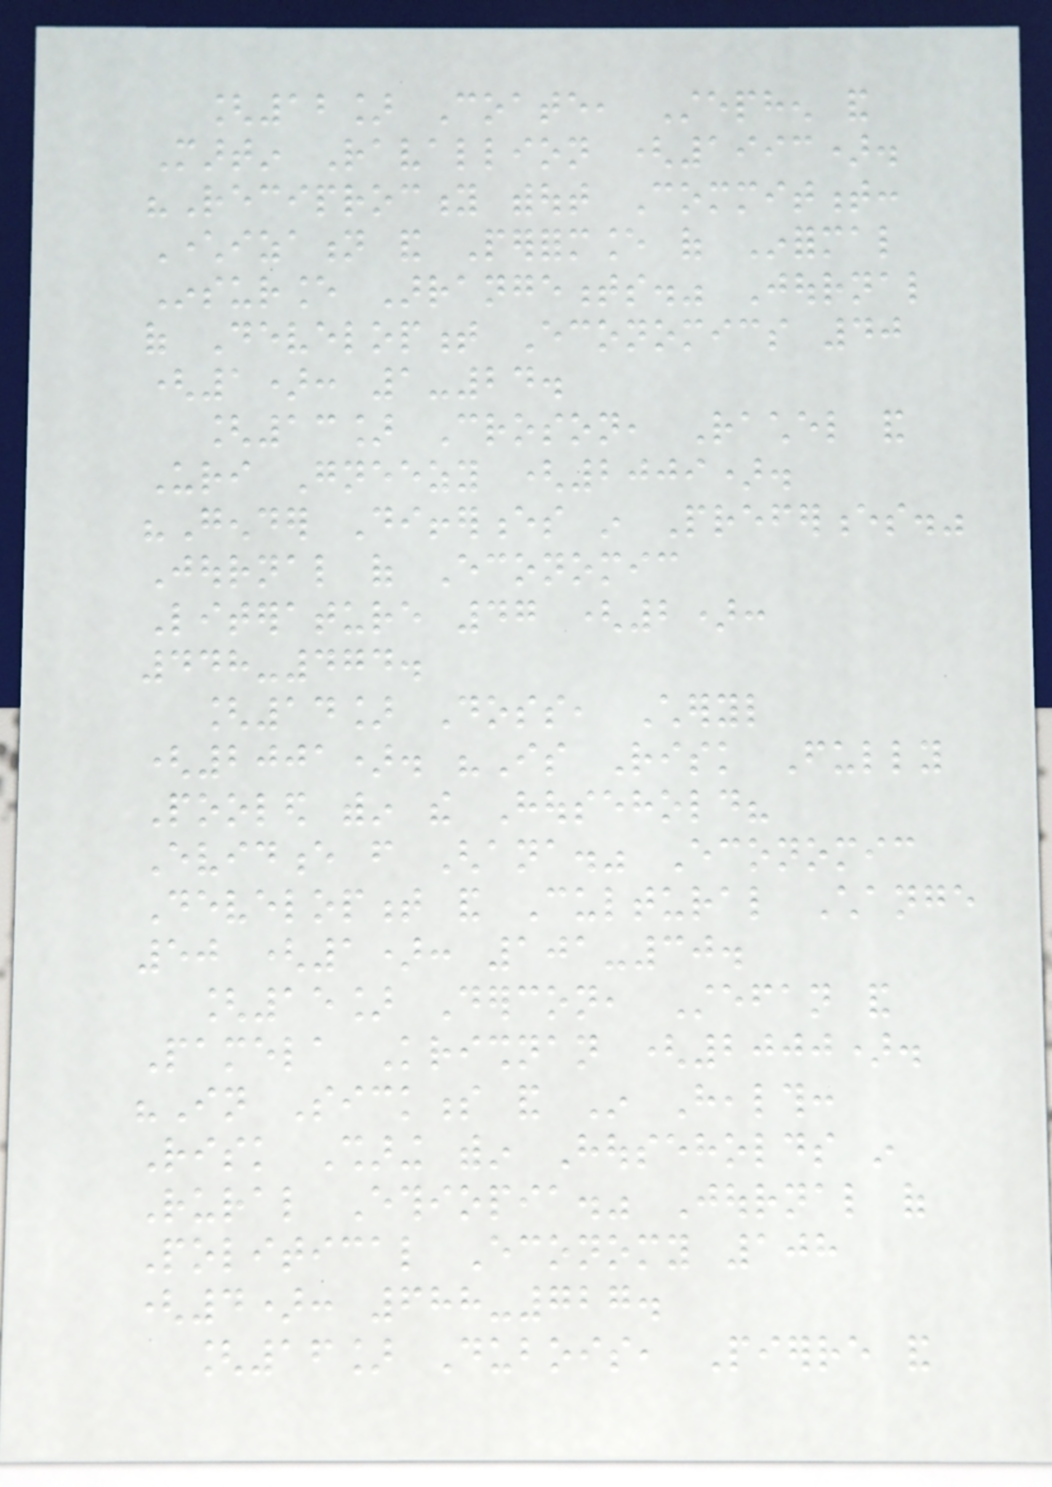[12] Coate, Stephen and
Martin Ravallion (1993).
"Reciprocity without Commitment:
Characterization and Performance of Informal
Insurance Arrangements." Journal
of Development Economics 40
(1): 1-24.
[13] Croson, Rachel and
Uri Gneezy (2009).
"Gender Differences in Preferences."
Journal of Economic
Literature 47 (2):
448-474.
[14] Doss, Cheryl
(2001). "Is Risk Fully
Pooled within the Household?
Evidence from Ghana." Economic
Development and Cultural Change
50 (1): 101-30.
[15] Dercon, Stefan and
Pamela Krishnan (2000).
"In Sickness and In Health:
Risk Sharing within Households in
Rural Ethiopia." Journal of
Political Economy 108
(4): 688-727.
[16] Dubois, Pierre and
